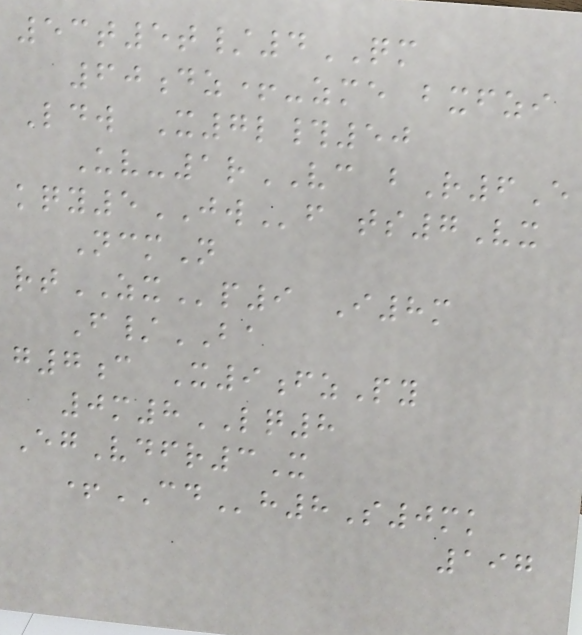53t5t/4QM
60dz+-zme bxfzi
Ldw X7l#50
Uv-1rVC bR6E
kqy5JWf ts7Vx
NcmN
rtZXp9 I8m
F/BA
g7c X9fzPy
0m8LQ8
EgVdfr3X
+CDh8S0mk
197
